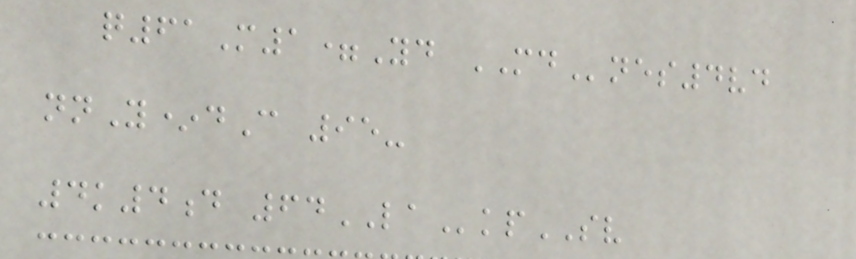q61M1=Yd MDnes4vd
nnY*dC 95-
4k4d 64LAkpSV
